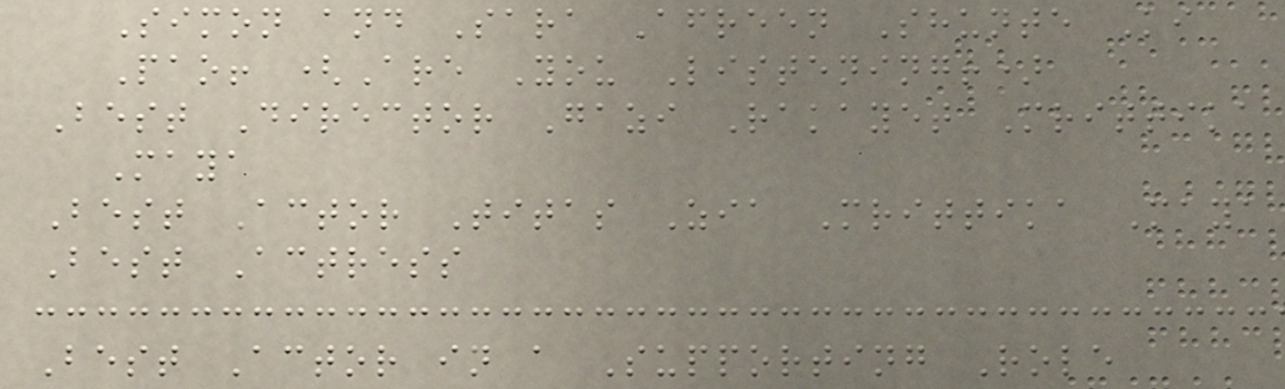Simon and Sara Afreen Shunte Ki
Pao! (Are You Listening!)
Best Director Gazi Rakayet Mrittika
Maya
Best Actor Titas Zia Mrittika Maya
Best Actress
Best Actor in a Supporting Role
